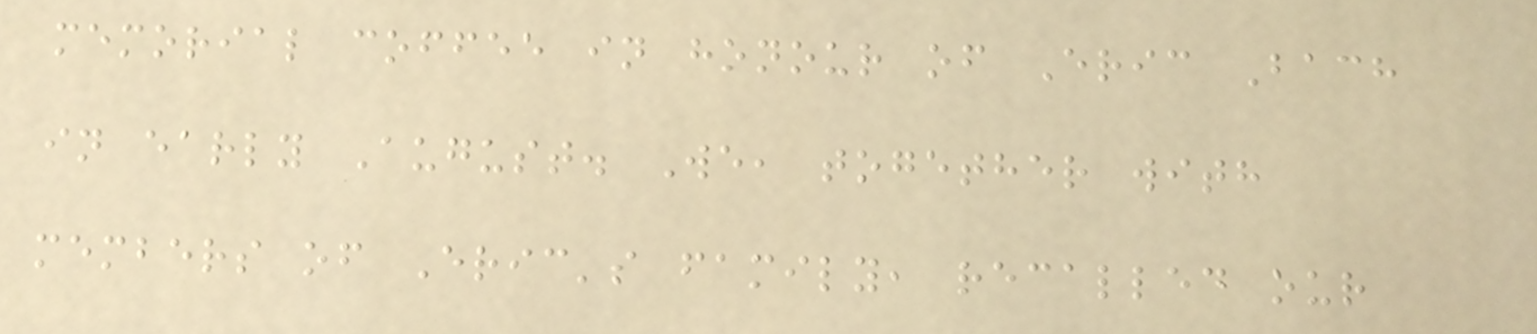memorial coffee in honour of Eric Bach
in early August. We, together with
members of Eric's family, recalled our
